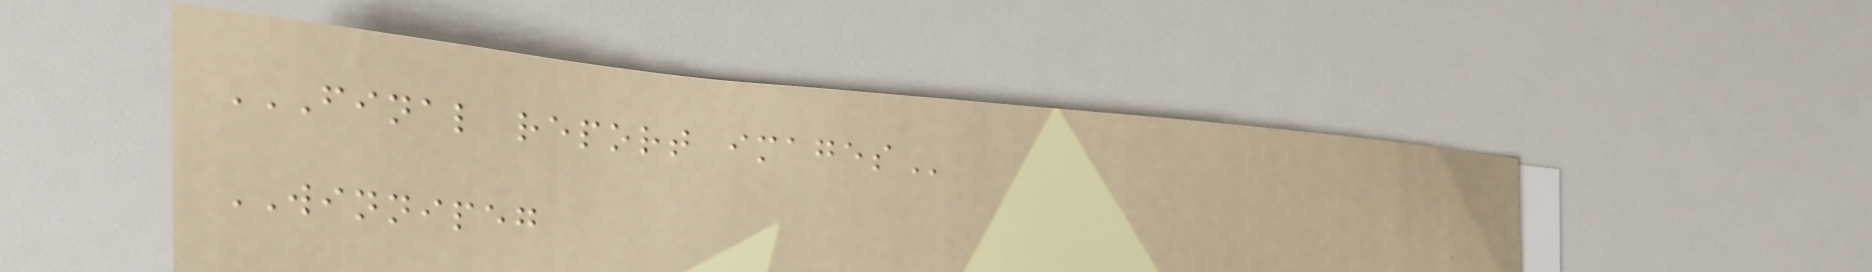FINAL REPORT IMAGES
WINNIPEG
